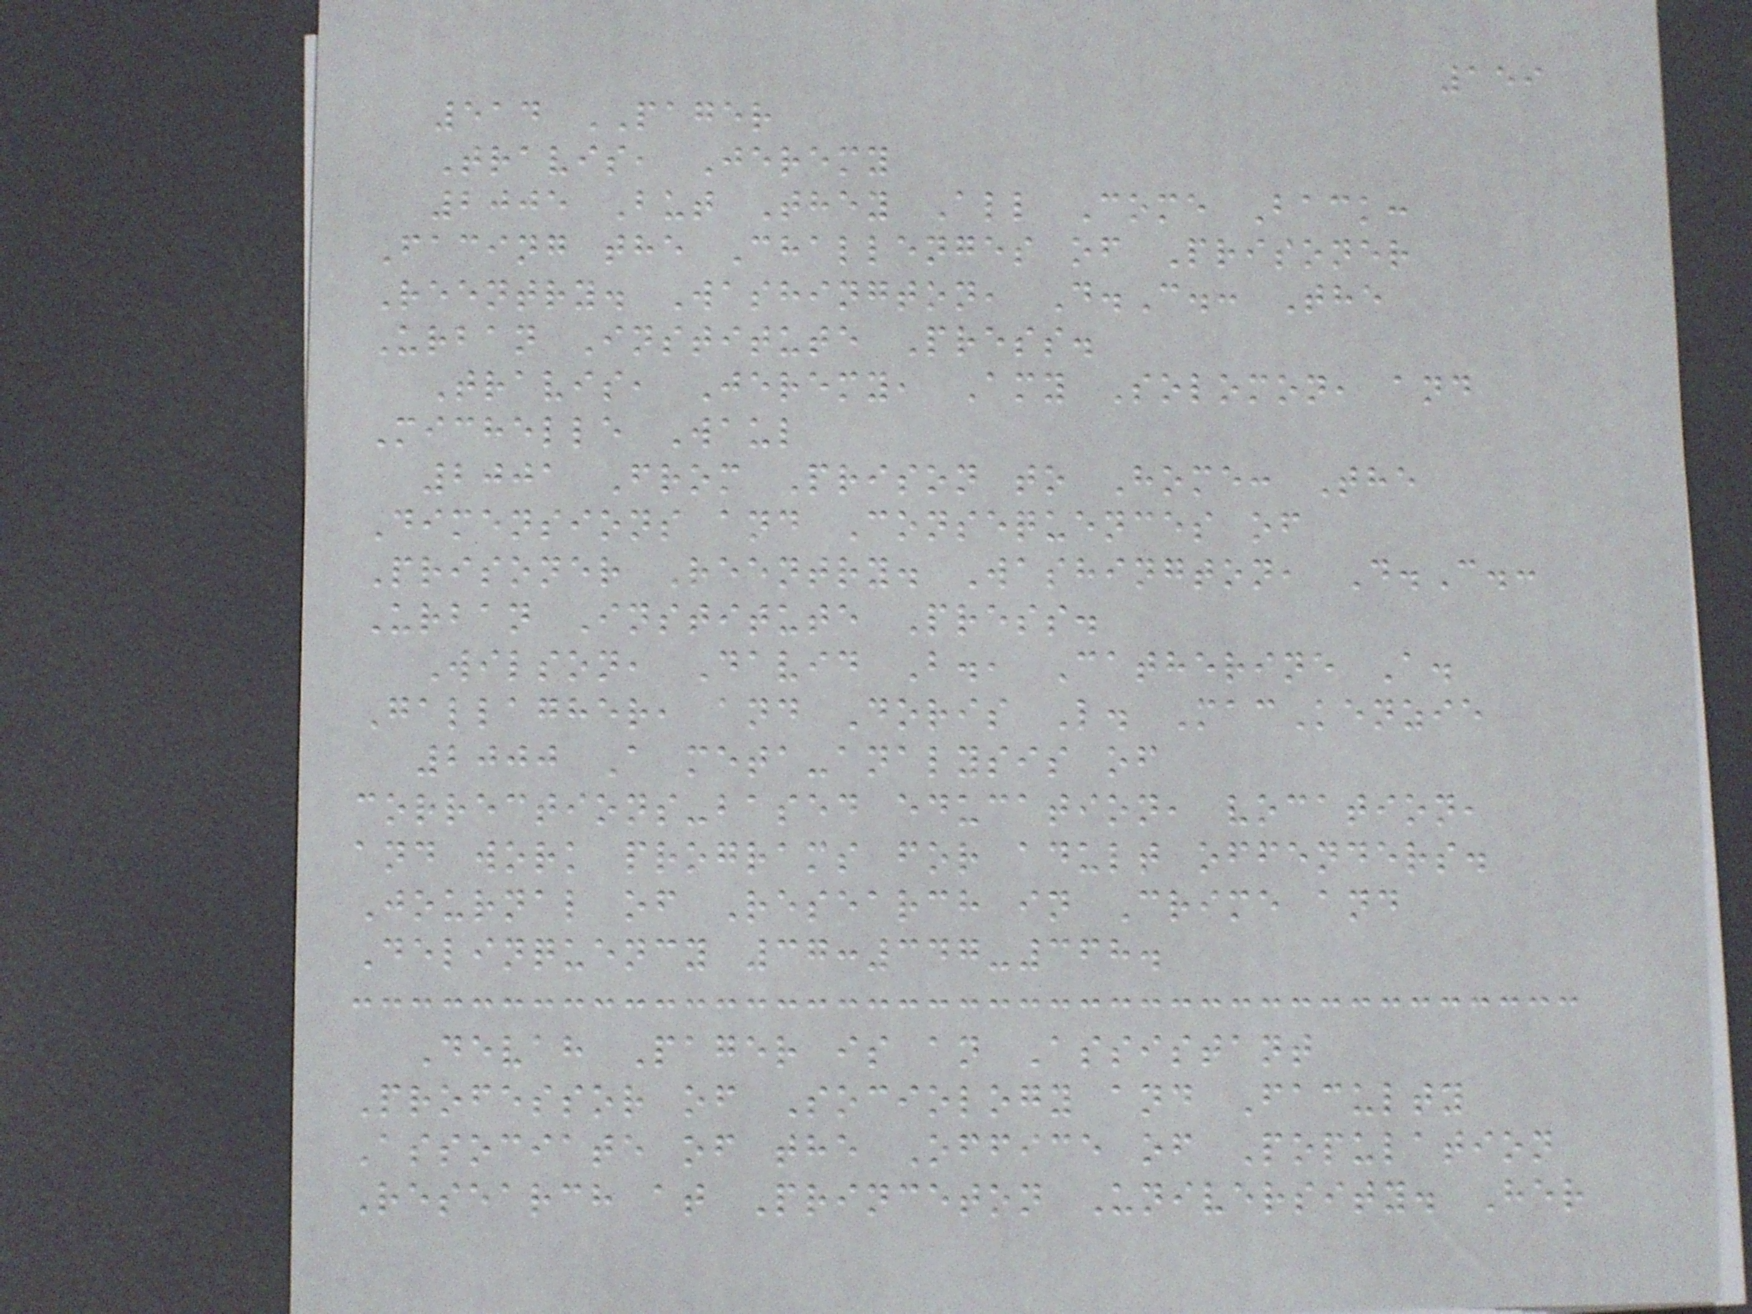159
514 PAGER
Travis, Jeremy
2005 But They All Come Back:
Facing the Challenges of Prisoner
Reentry. Washington, D.C.: The
Urban Institute Press.
Travis, Jeremy, Amy Solomon, and
Michelle Waul
2001 From Prison to Home: The
Dimensions and Consequences of
Prisoner Reentry. Washington, D.C.:
Urban Institute Press.
Wilson, David B., Catherine A.
Gallagher, and Doris L. MacKenzie
2000 A meta-analysis of
corrections-based education, vocation,
and work programs for adult offenders.
Journal of Research in Crime and
Delinquency 37:347-368.
Devah Pager is an Assistant
Professor of Sociology and Faculty
Associate of the Office of Population
Research at Princeton University. Her
